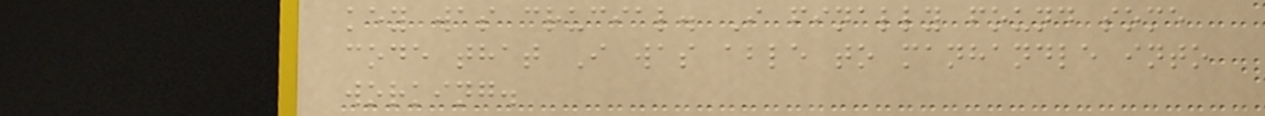key was crucial. I finally found some
code that I was able to manhandle into
working.
